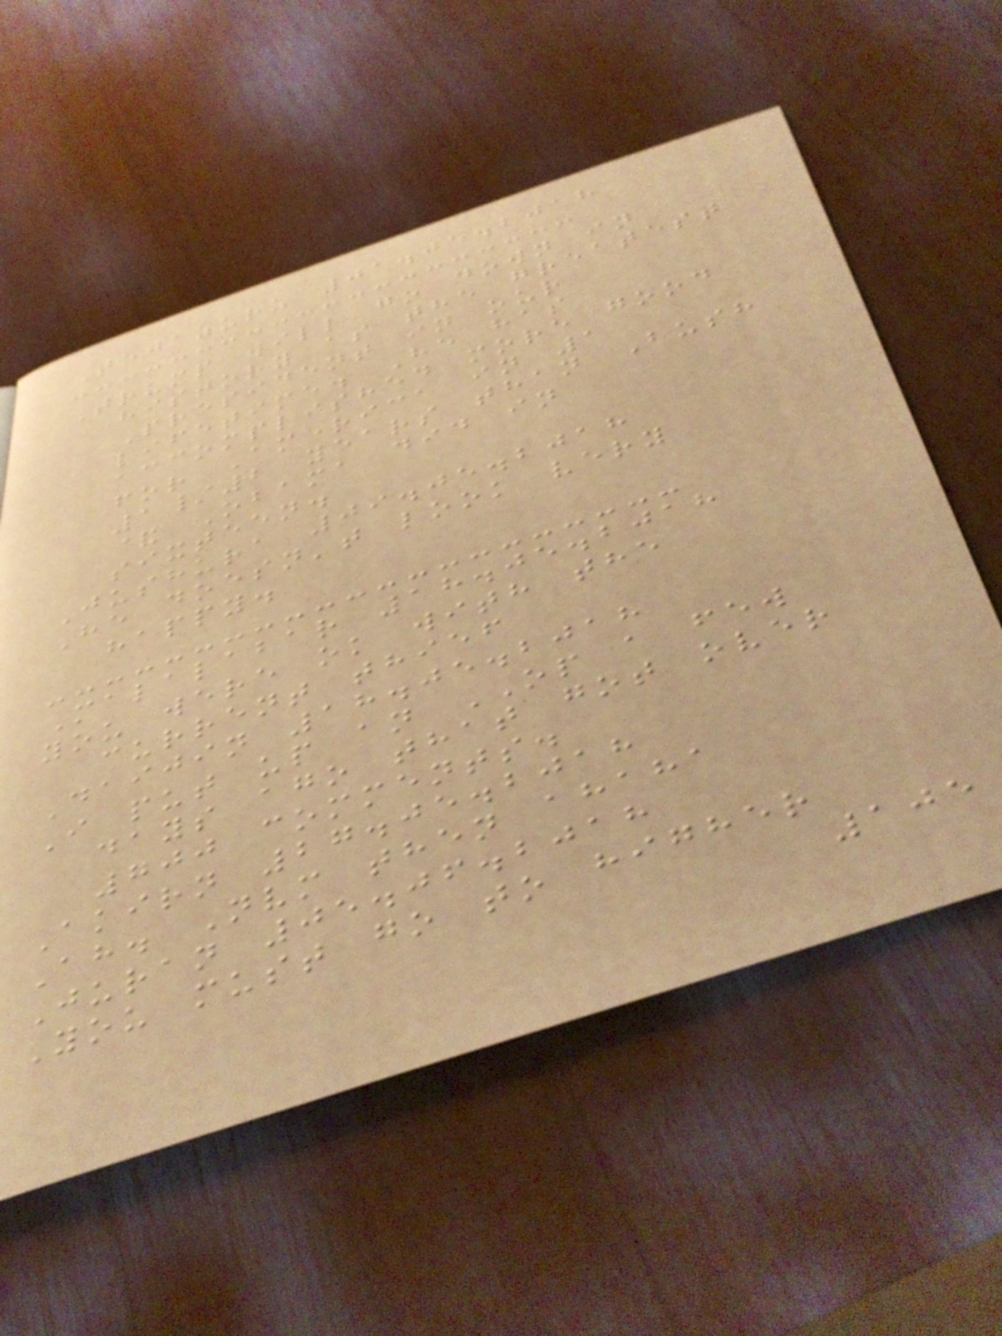Tojazuru 01.05.2018
Trump will go down in
history as the greatest
President in our
lifetime. He has
accomplished more good
for America in 1
1/2 years than Bush
& Obama did in
sixteen.
Jushura 09.05.2018
He doesn't look very
happy.
Malalabar 18.05.2018
you were ok with the
current thief
Daijin 18.05.2018
I put up an OP a few
days ago that got over
700 comments.
Akirn 27.05.2018
Ah. Nvm then ahaha
Juran 05.06.2018
You must go to higher
105
